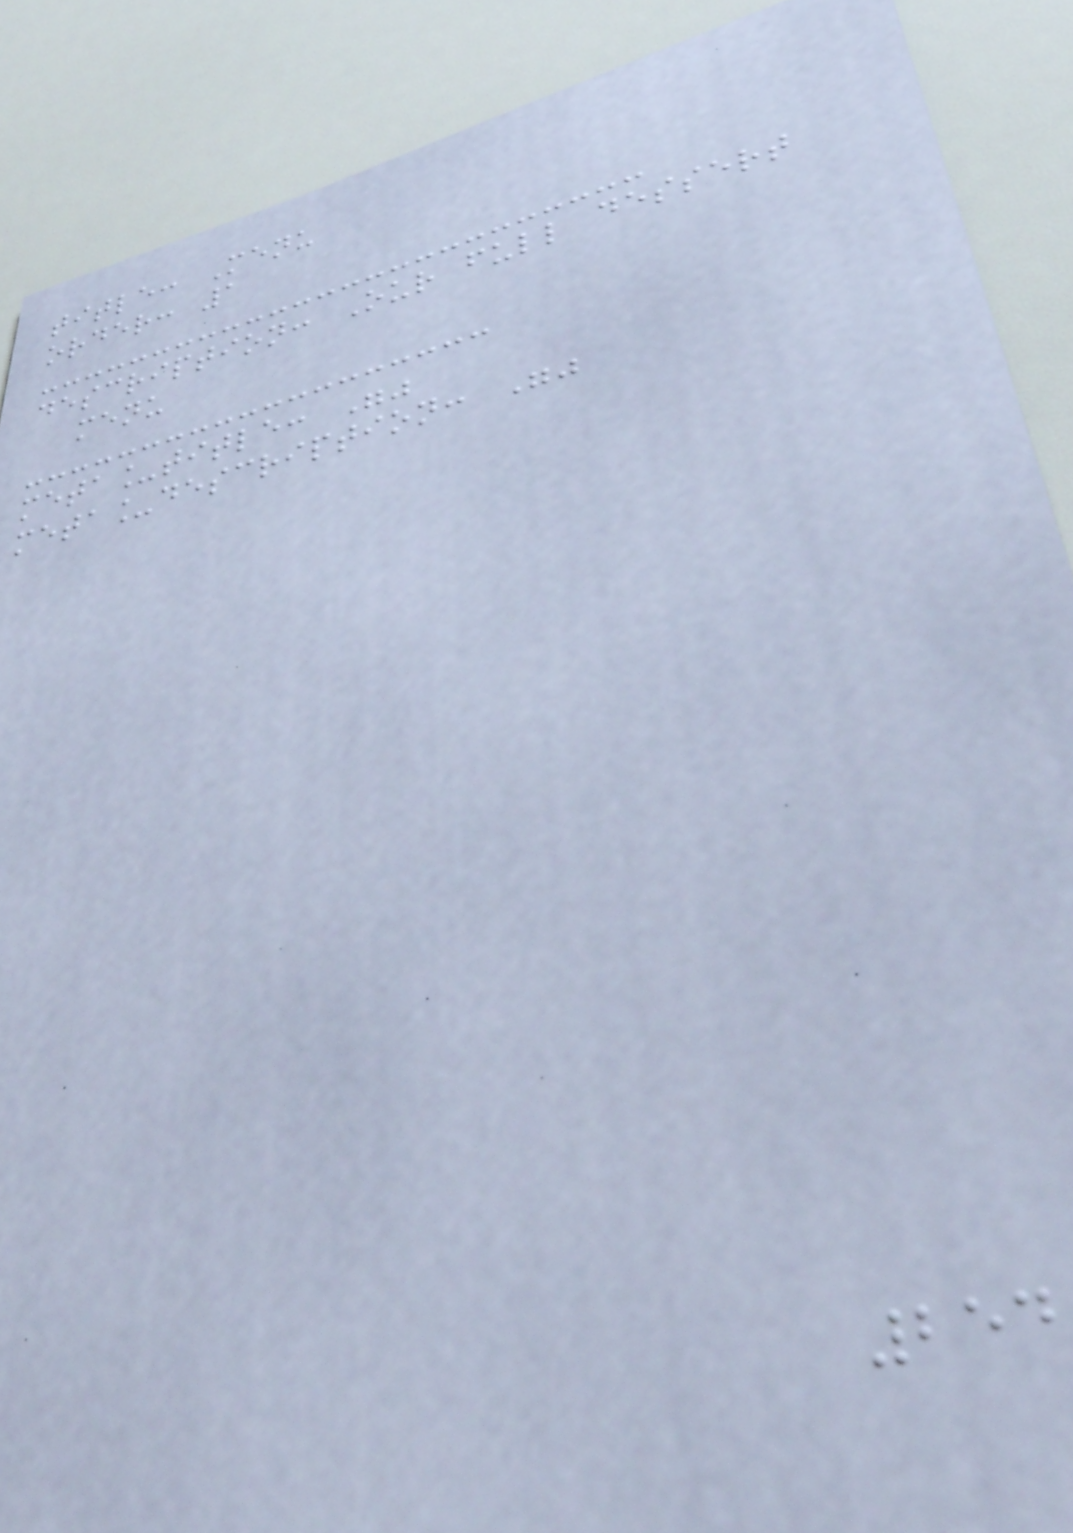title: Menu
order: 1
description: Our full dessert
menu
meta_title: ""
meta_description: ""
254
